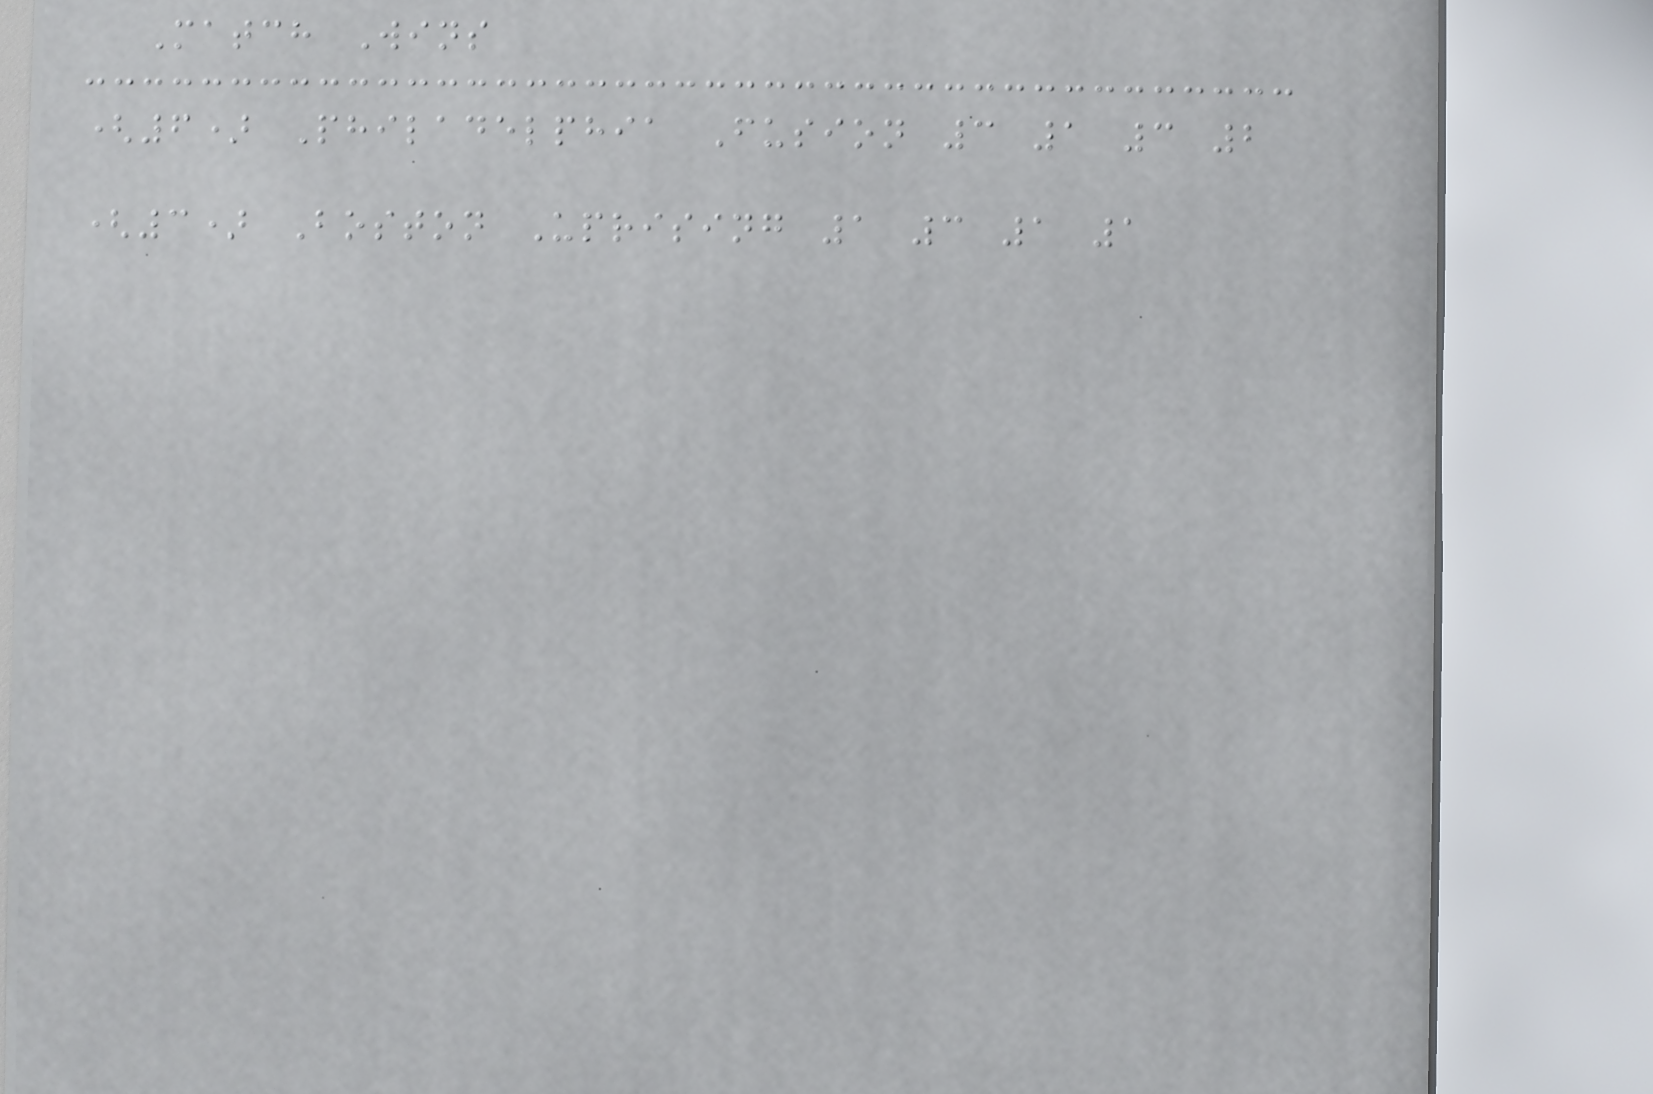Match Wins
(6) Philadelphia Fusion 3 1 3 2
(3) Boston Uprising 1 3 1 1
